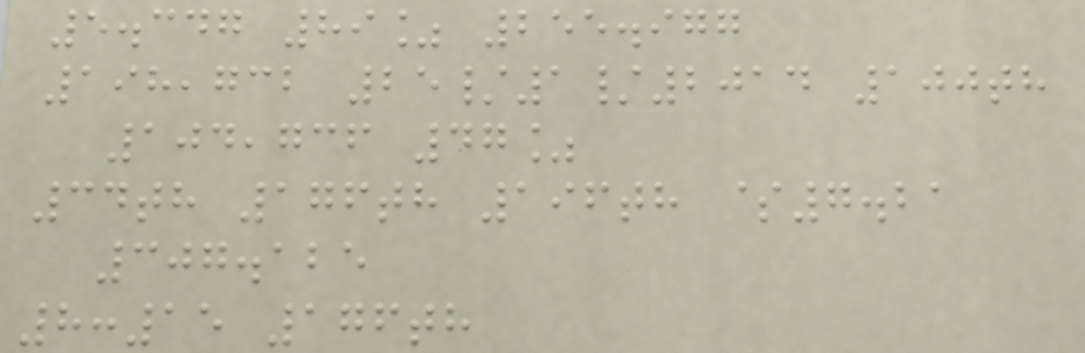5.347 89% 255.977
198,732 25/1/2014 100th
104,736 47%
34th 176th 196th $7.21
307.125
8:15 176th
